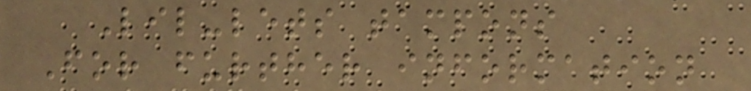Lil-lets tampons
For further information
